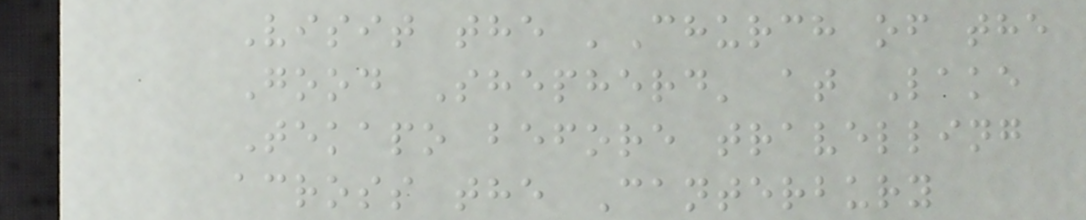Visit the 'Church of the
Good Shepherd' at Lake
Tekapo before travelling
across the Canterbury
